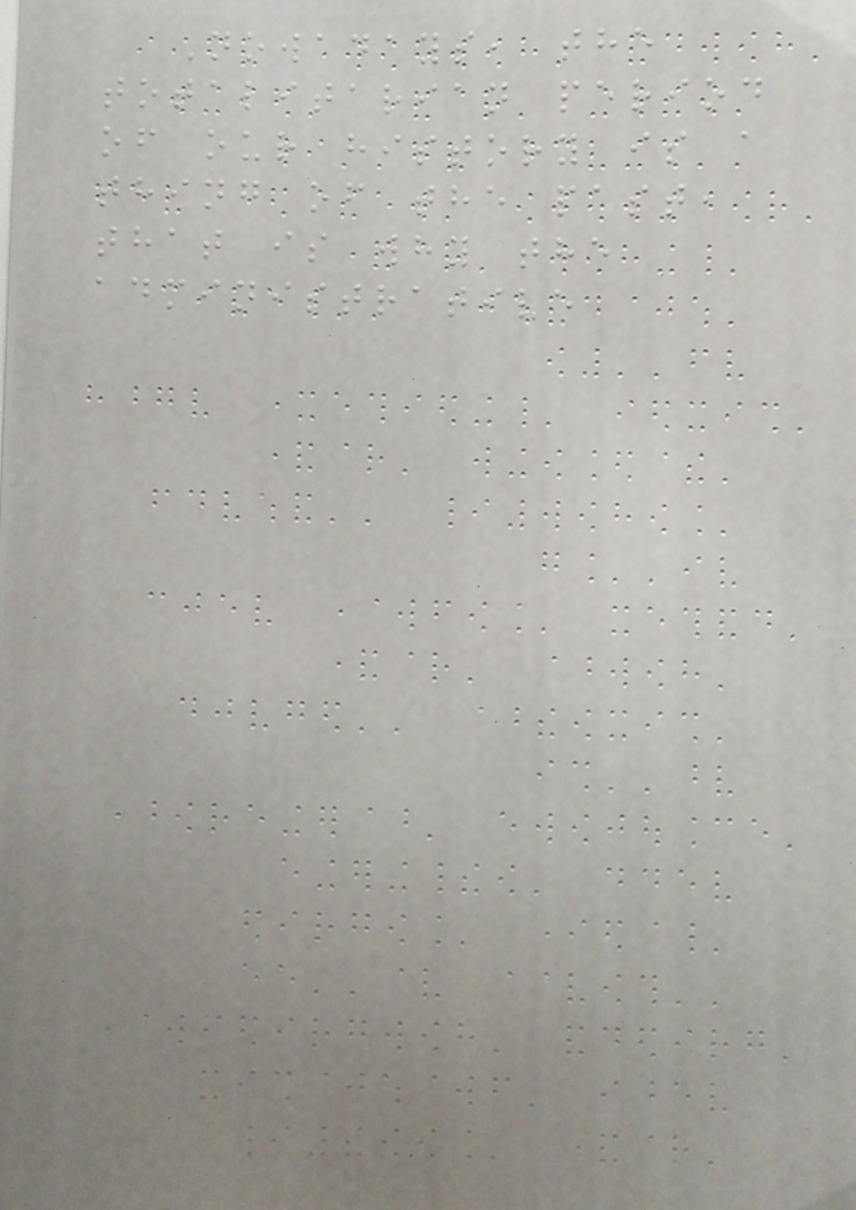Nowadays, the
totalitarian period
of our history is a
thing of the past,
that is why the
administrative
